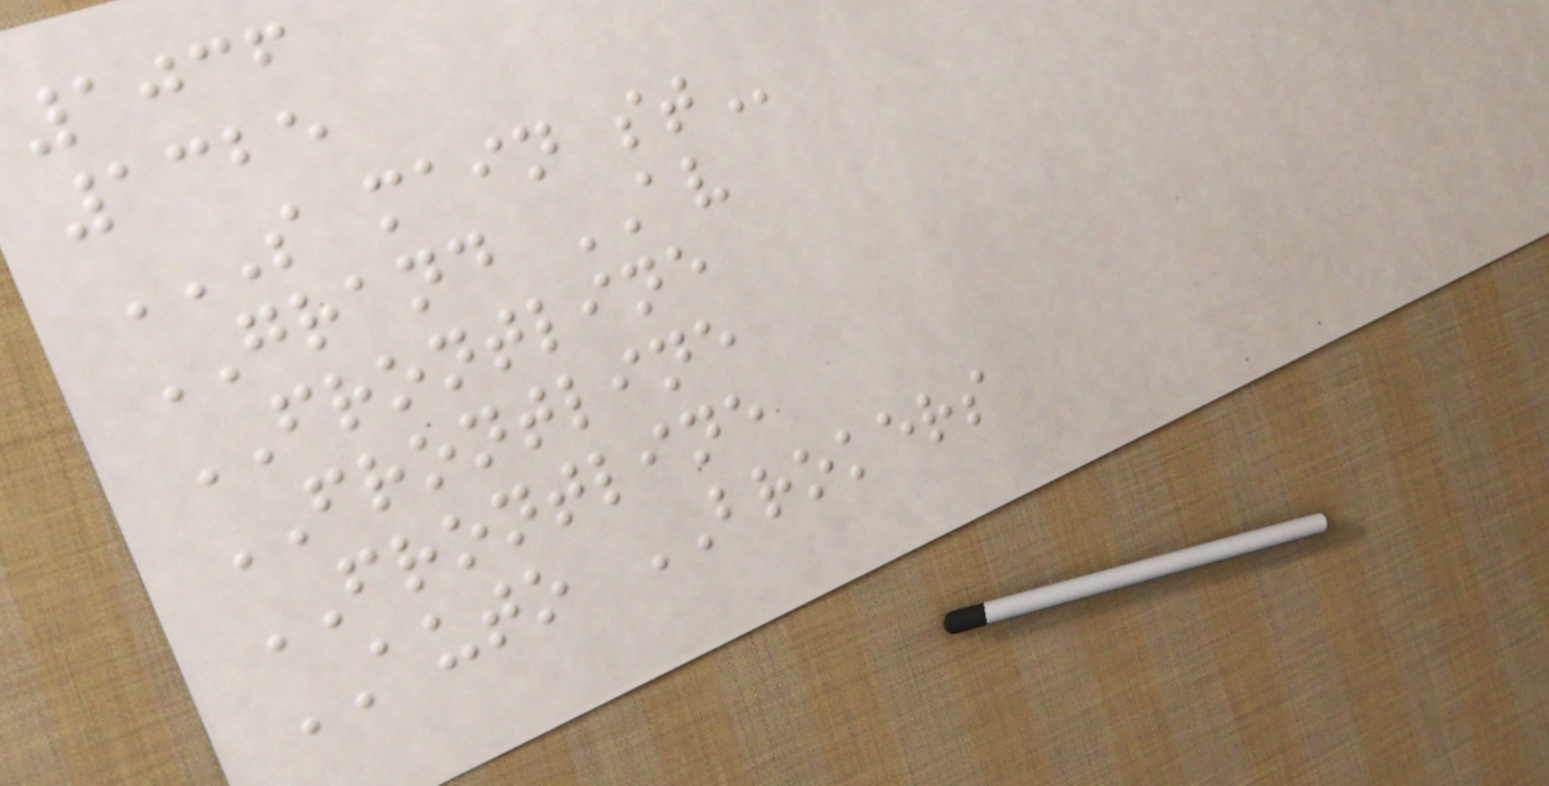1036
1325
S MAIN ST
GRAND AV
FRONTLINE
FRONTLINE
FRONTLINE
AUTO BROKERS
